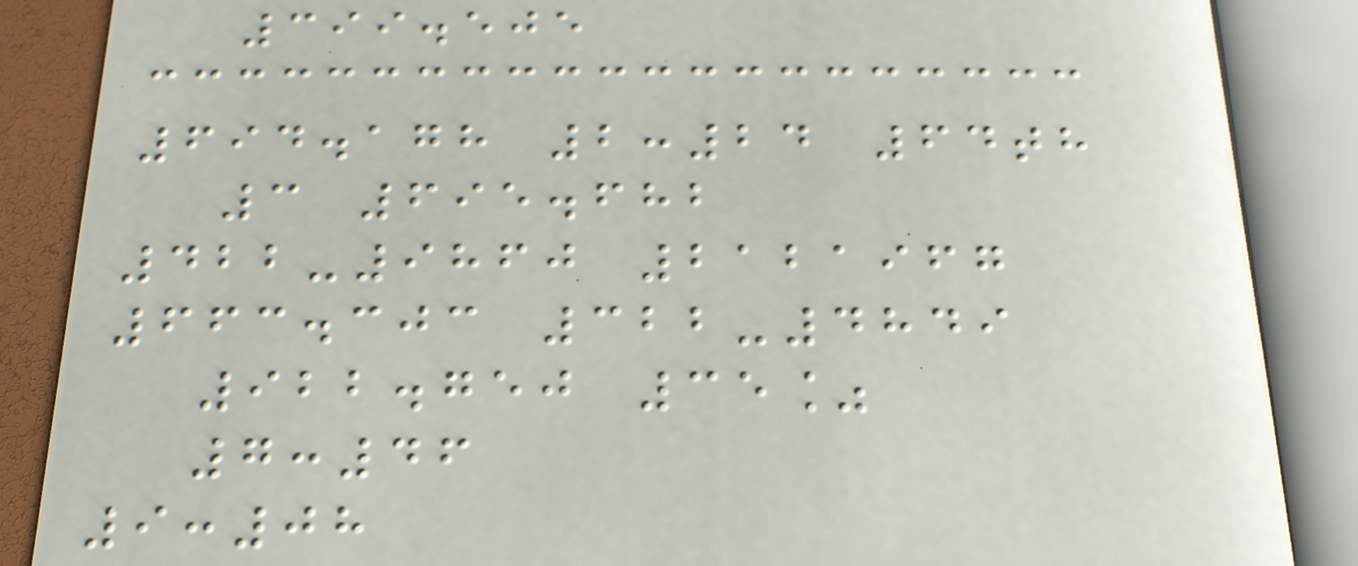399.505
694.178 2:24 64th
3 695.682
422-9860 2121967
663.303 322-4849
922.750 35%
7:46
9:08
